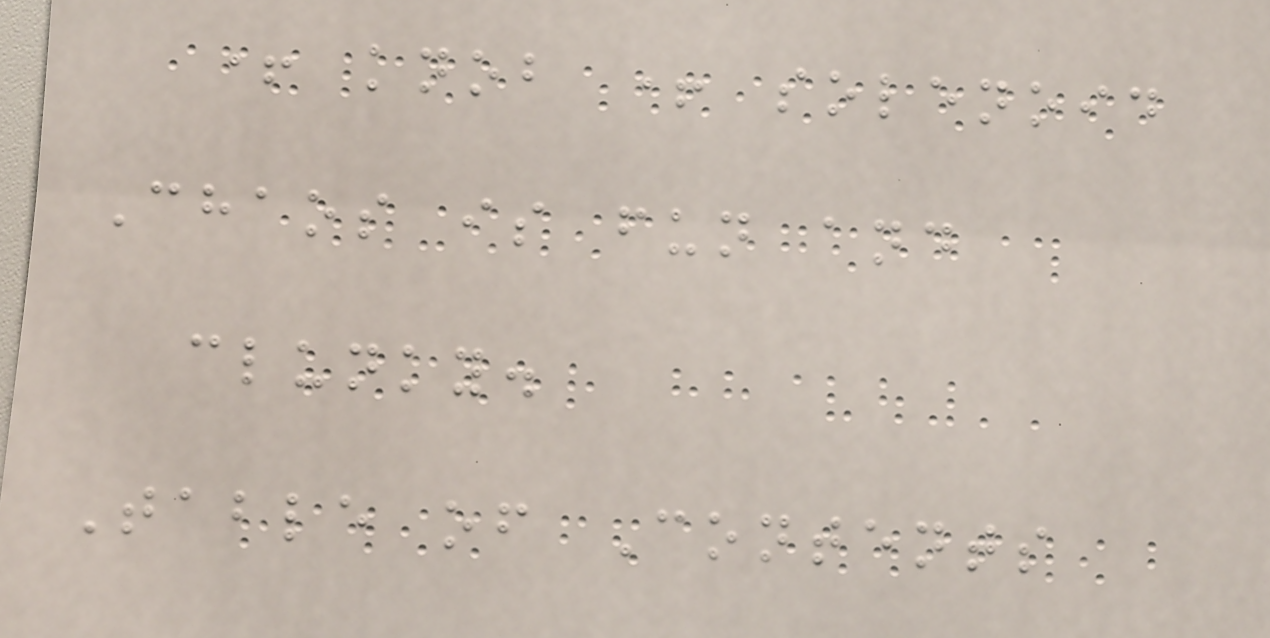+ knob + solenoid
Chaos is fun and
clunky.
Table of Contents
